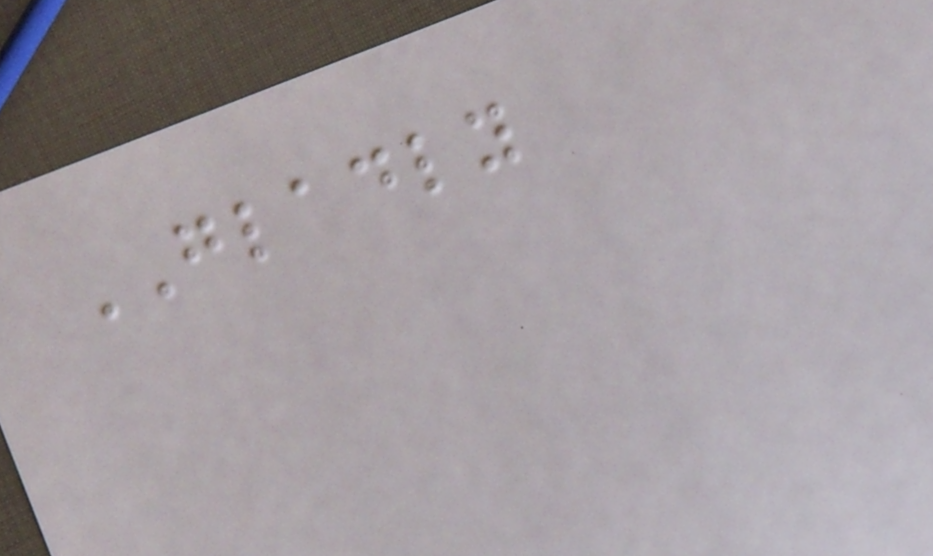GLADLY
